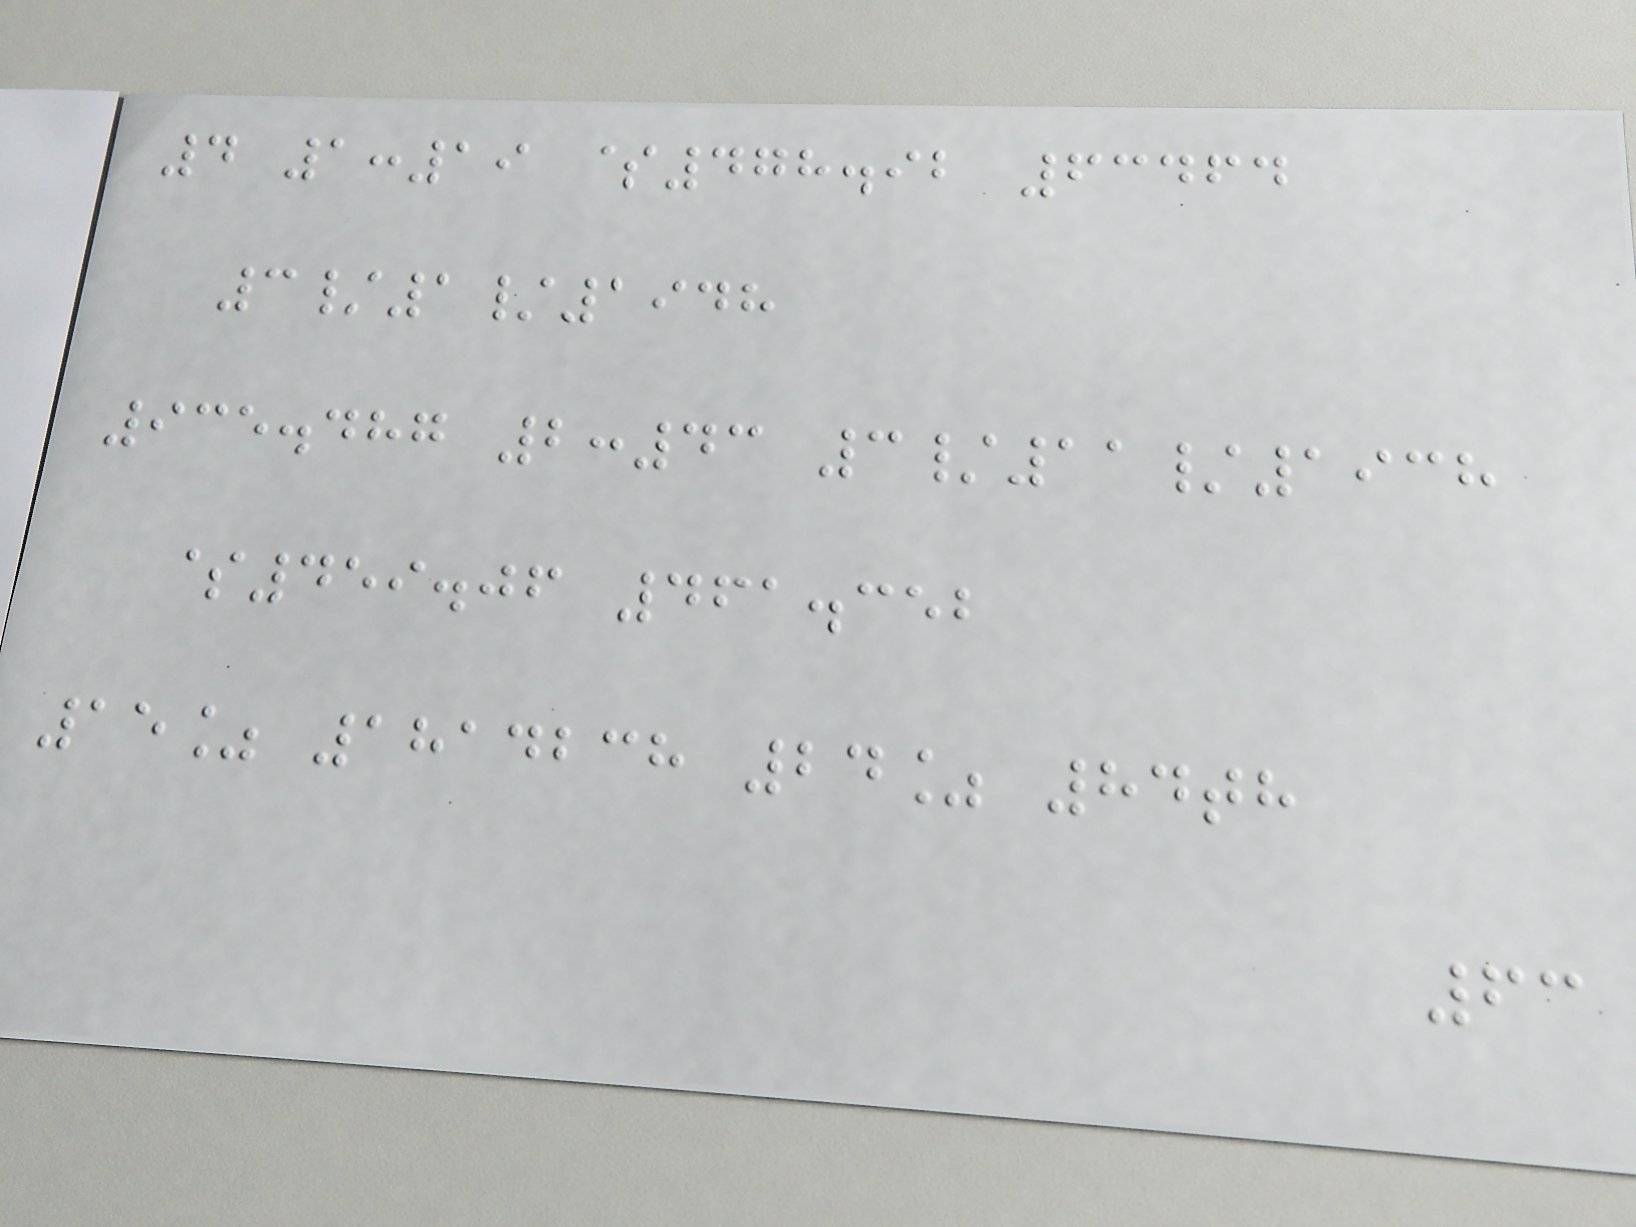4 1:19 $478.92 63464
3/1/1948
935.487 2:43 3/11/1938
$459.06 461.352
15% 1814238 24% 84th
63
